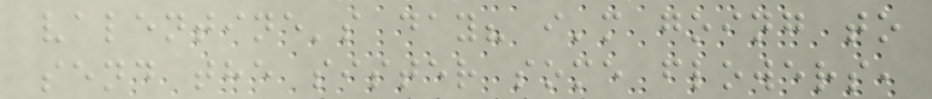valentine's day? i'm going to
send the sister some flowers,
